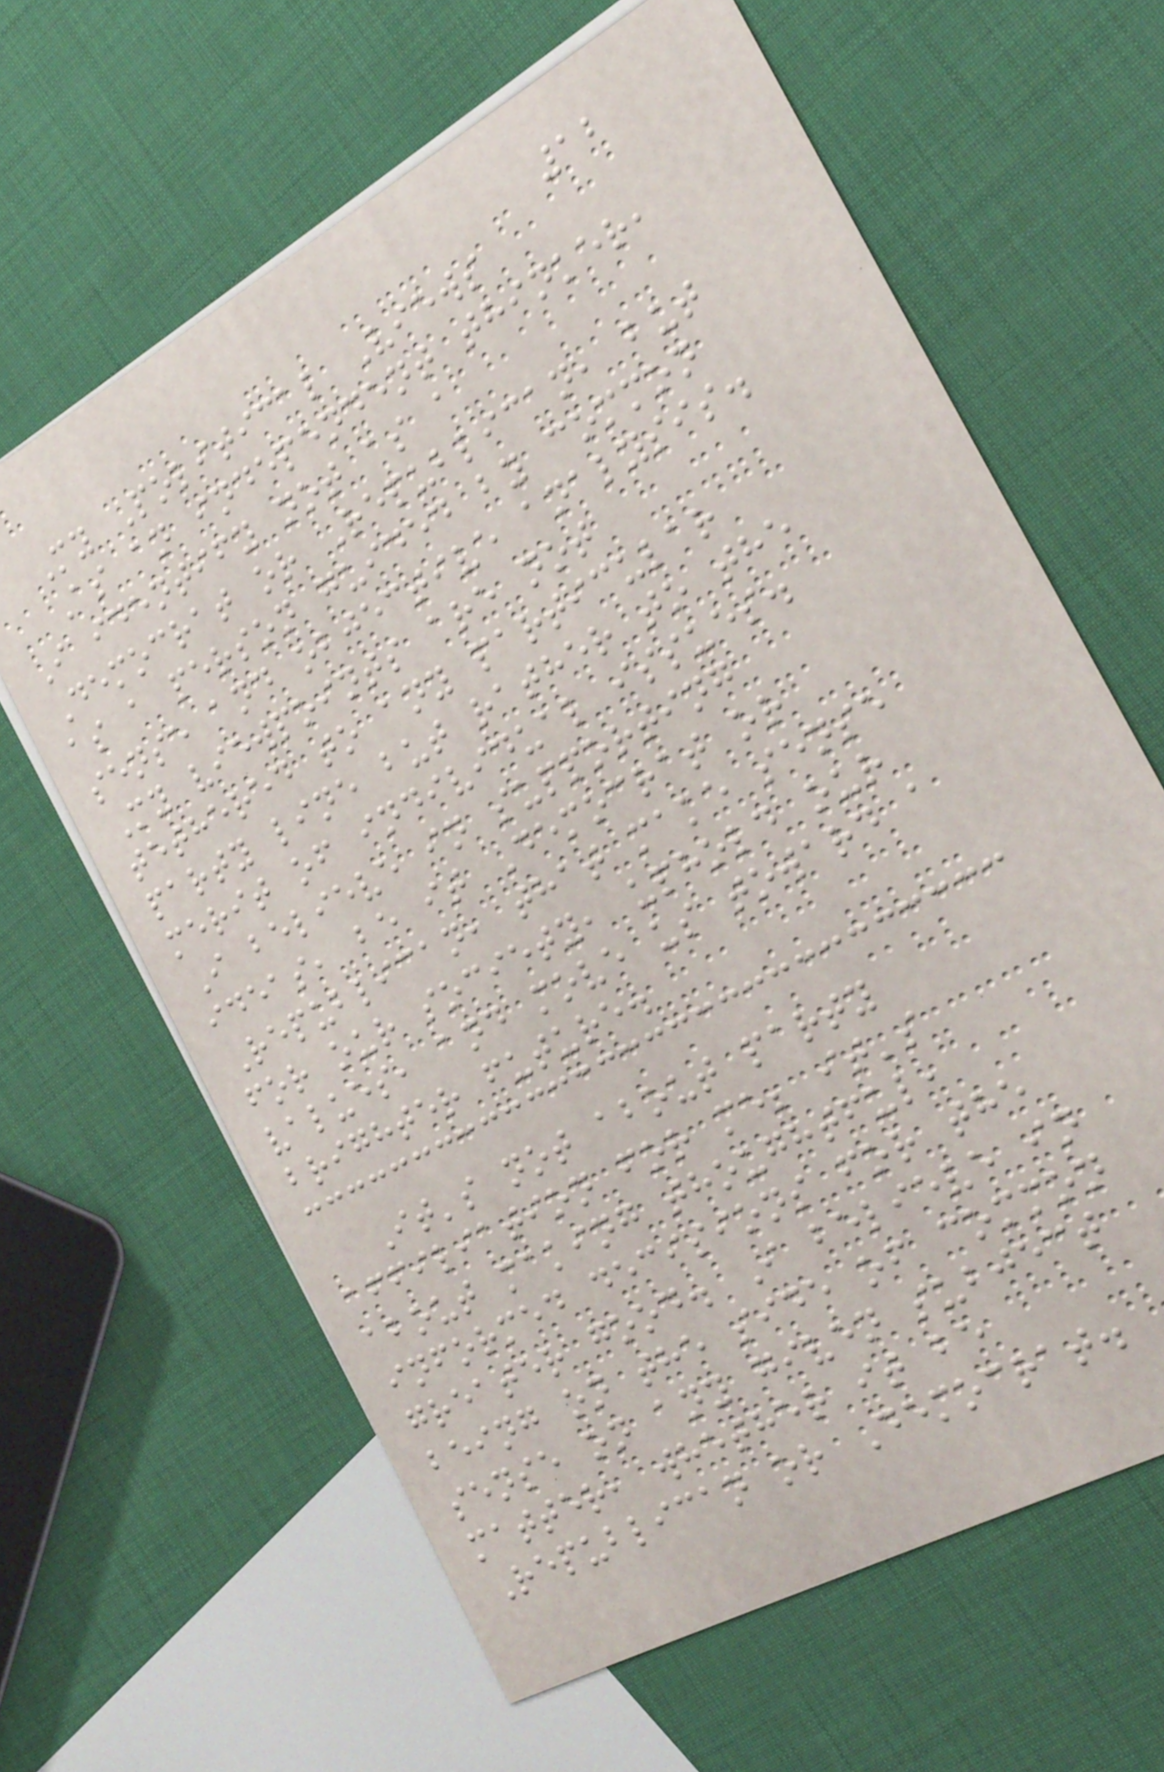12
My Political Views
As an independent thinker,
I identify not as a
Democrat or Republican, but
as a person guided by common
sense and objective analysis.
My viewpoints are not
tethered to any particular
party line but rather to the
merit of individual issues.
I believe in supporting
ideas, be it Democrat or
Republican, that make sense
for our society, uphold our
values, and move us toward a
brighter future.
It's not about party
affiliation for me; it's
about making thoughtful,
informed decisions for the
greater good. I believe in
being on the side of common
sense on any given subject
matter, whether it be
Republican or Democrat.
